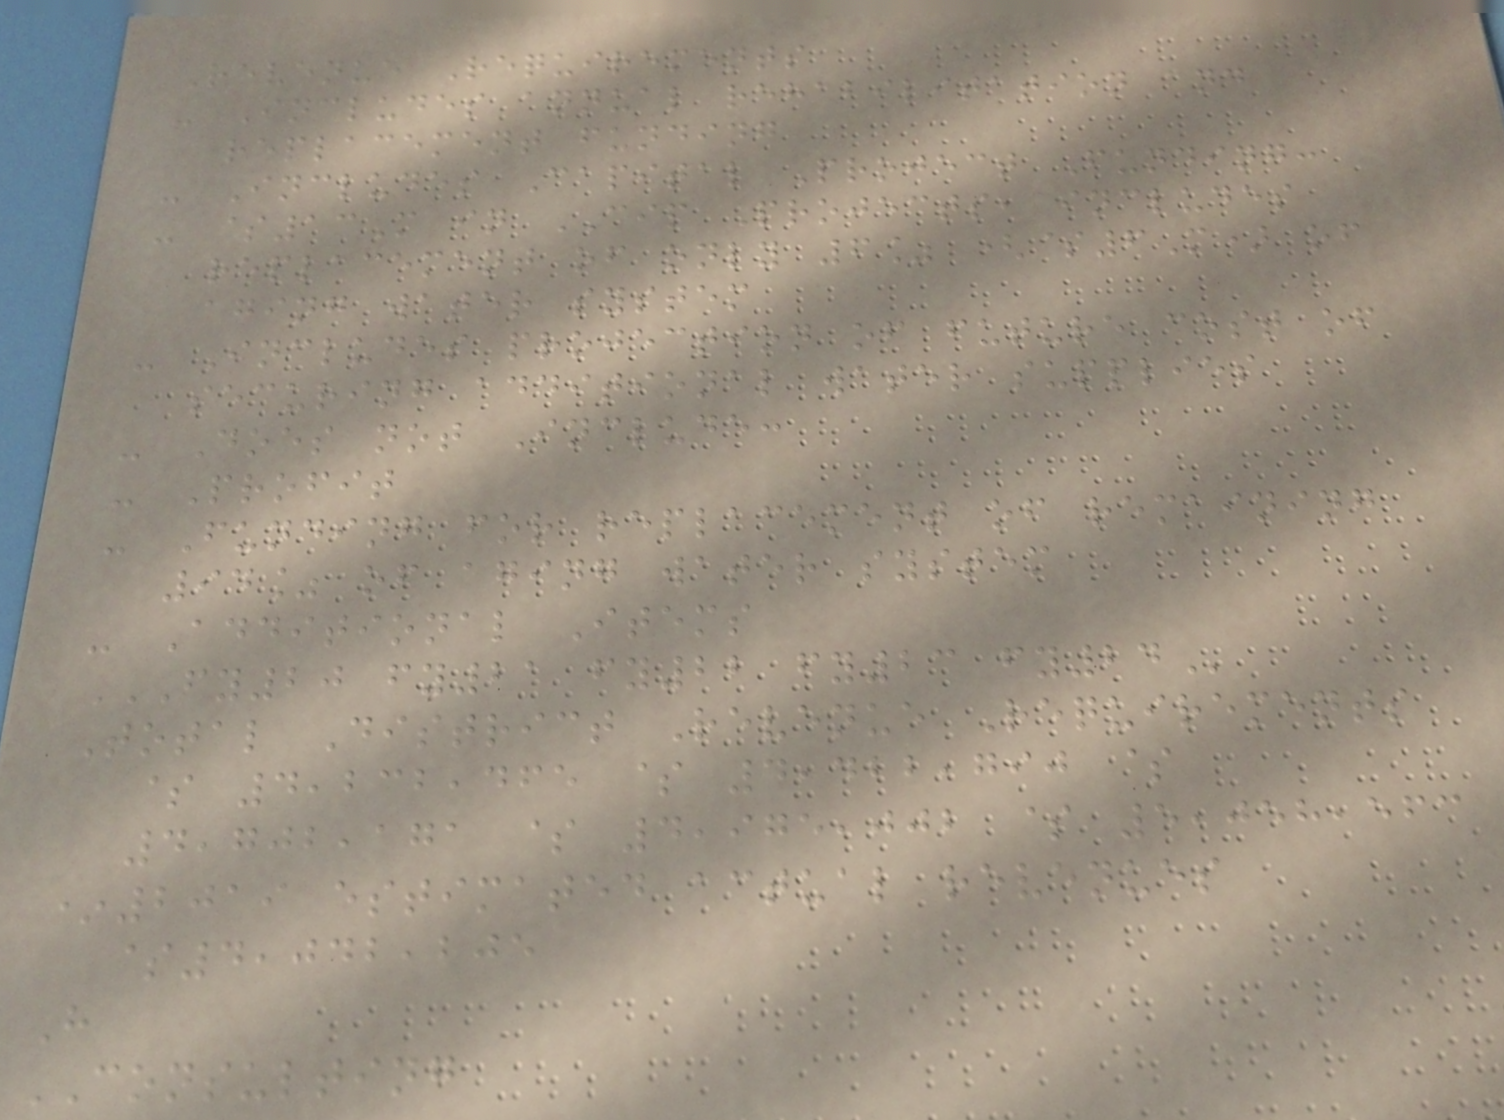Revenue Requirements
- Includes annual rehabilitation and
replacement funding
- Includes Capital Project Funding:
- $13M in CIP Projects, includes
replacement of only 6% ($6M) of
aging water system
- Includes projection of future cost of
securing additional water supplies
- Does not Include:
- Profit
- Funding for replacement of remaining
94% of aging water system
- Additional Items
FY20 FY21 FY22 FY23 FY24
Total District Revenue Requirements
$ 4,232,465 $ 4,422,790 $
4,702,171 $ 4,975,002 $ 5,058,563
*2019 estimated actual revenues
$4,042,205
H
CONSULTING
